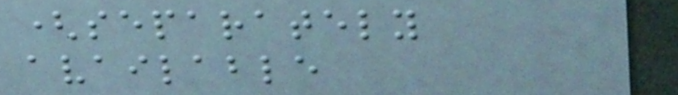(separately
available
